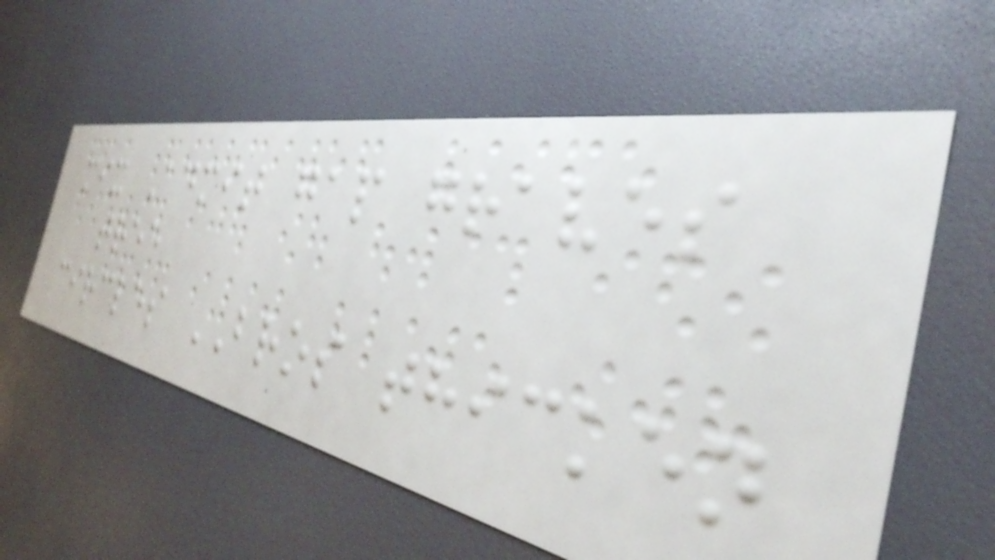mix Admit gap graves
tree
circles BROS thicken
